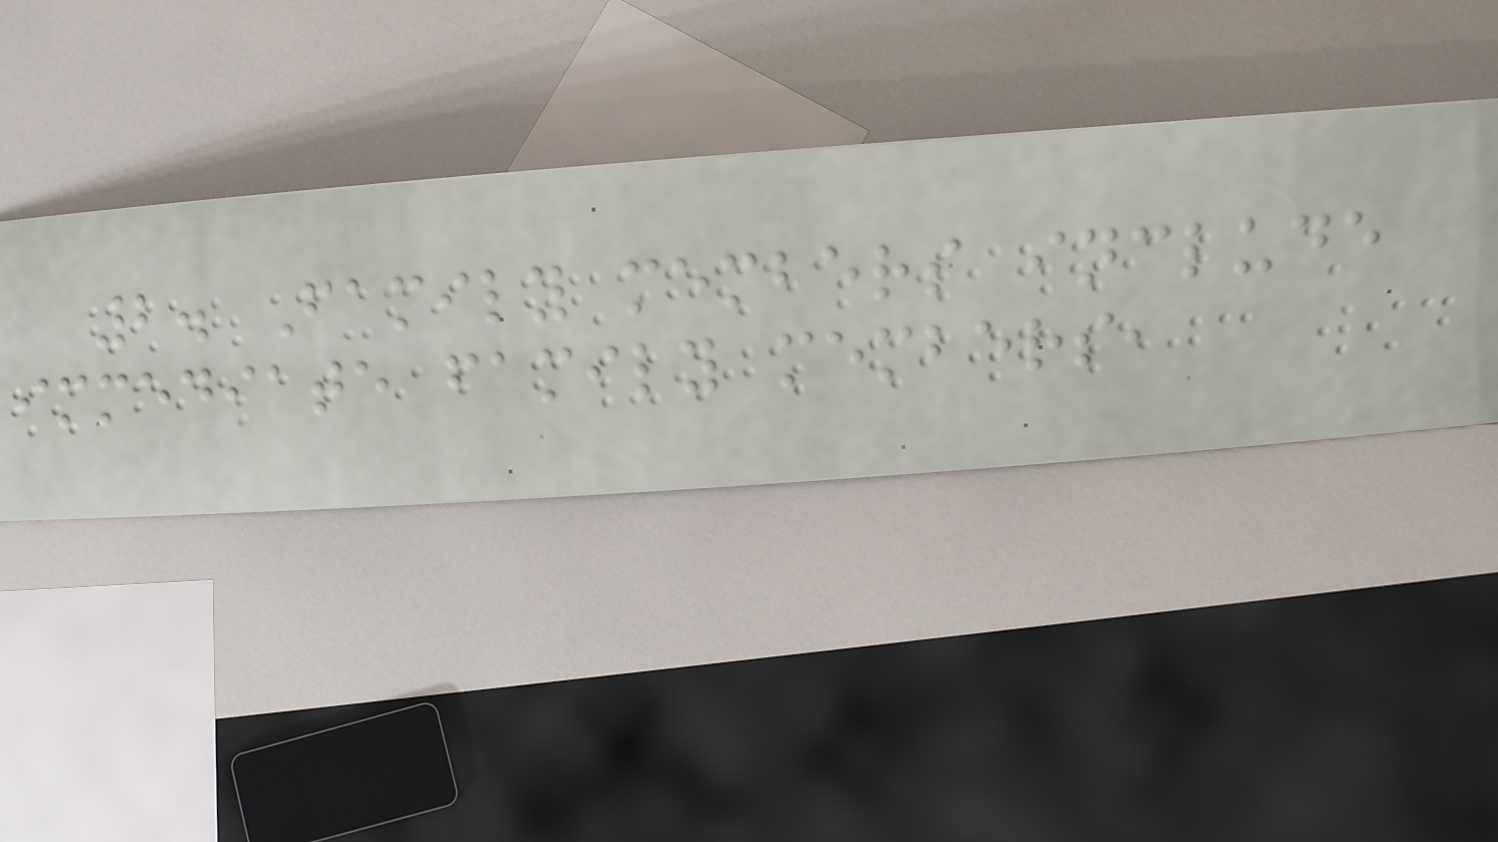2. Family members include
immediate family members,
